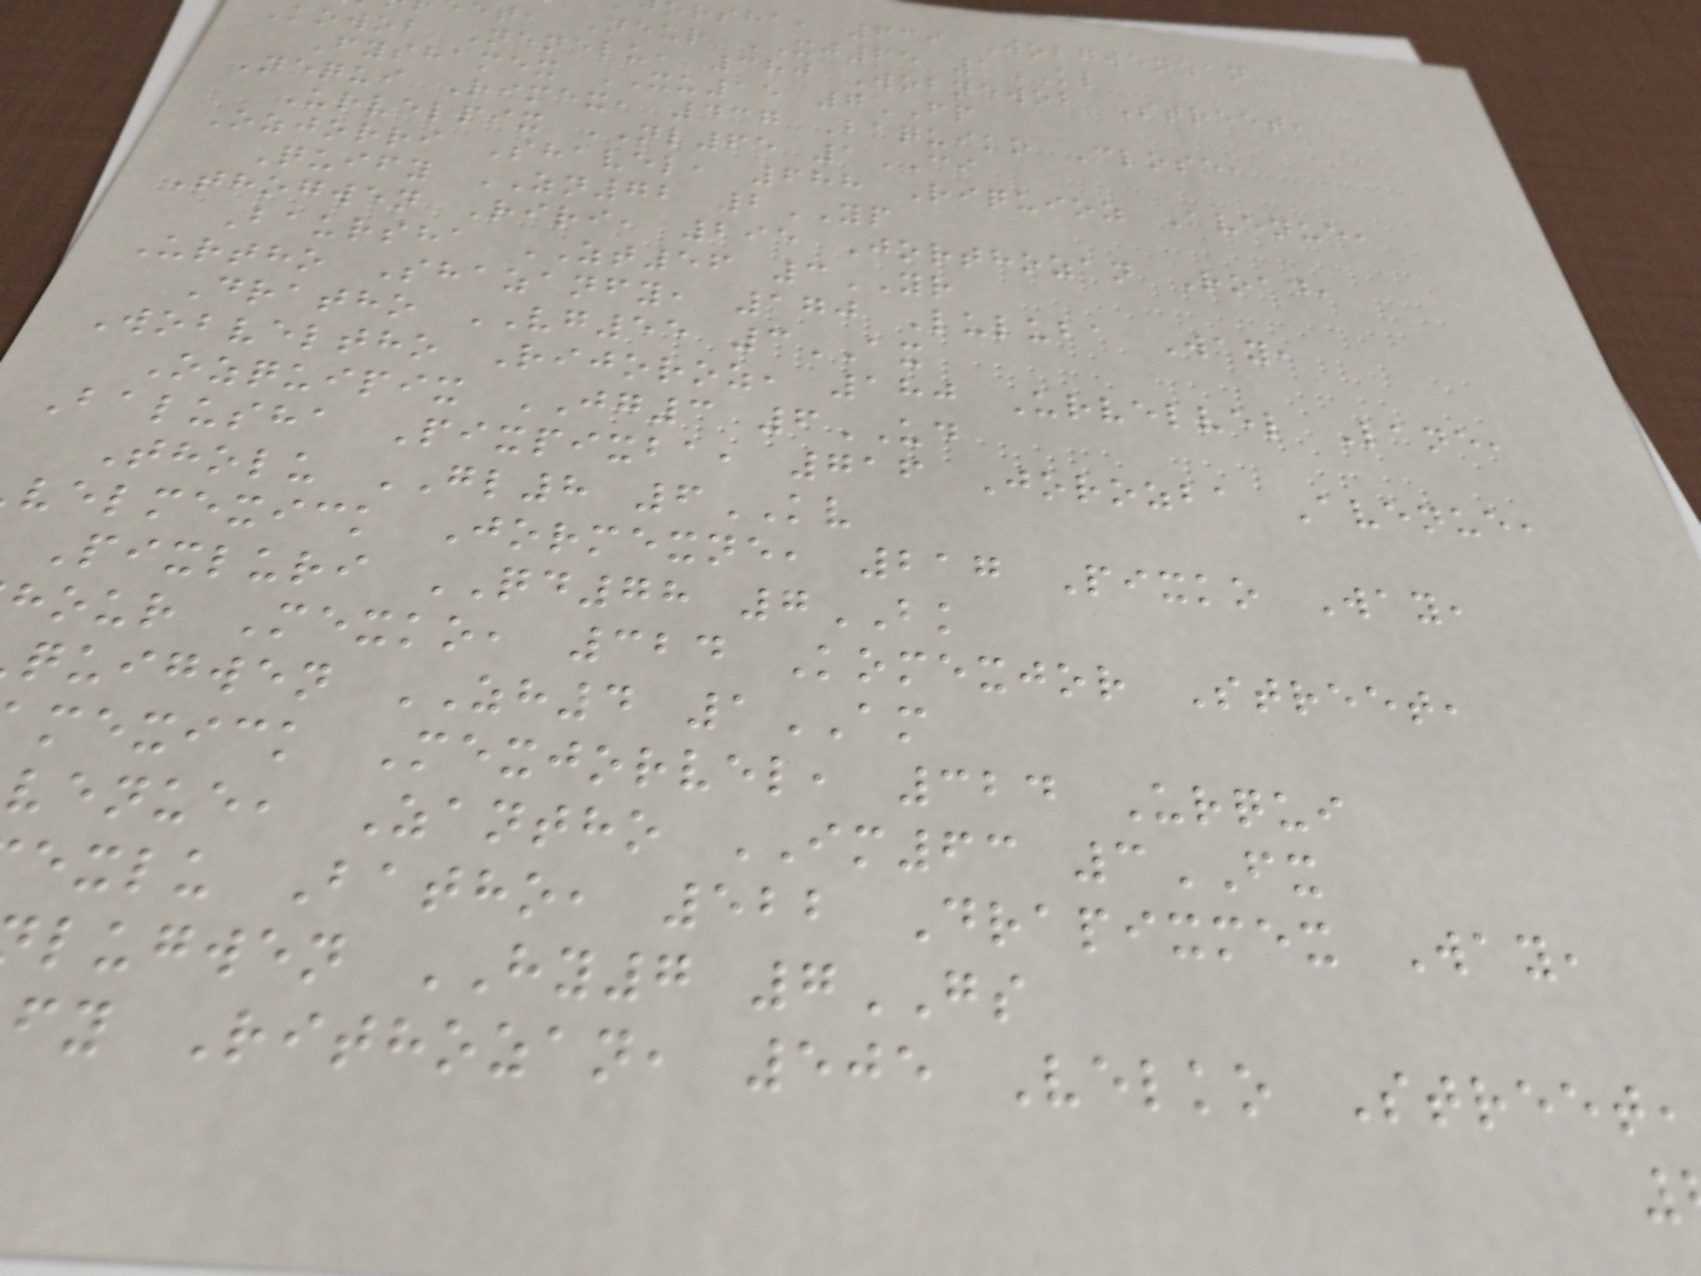rsha, 639 Wobgwenzan
et, Neur XJ65 1KL
Kowob Nenelu, 380 Wobnewob Street,
Fyshamex XU15 7FP
Nequi Rimex, 437 Baquiko Close,
Urvelpix NL65 1CI
Ozjorri Shavel, 688 Riquioz Avenue,
Quify ZN72 2YP
Thogwen Riri, 295 Jorthozan Road,
Baursha ZT56 3YR
Urtho Shazanfy, 170 Luluba Way,
Dratho VG55 3AX
Wobveltho Rijoroz, 180 Urvelvel Lane,
Ozquipix JG3 6UD
Balusha Pixpixba, 716 Jorozba Avenue,
Tholu GL8 6KV
velmexick Jormexne, 217 Pixko Way,
Pixluri QD78 7BK
hour Mexko, 324 Komexjor Street,
quigwen ZH4 1AM
mexick Mexjorvel, 324 Urqui
venue, Zantho IM63 3FX
exlu Batho, 522 Drapixmex Way,
lugwen HY7 7GS
fy Rithozan, 505 Velko Street,
